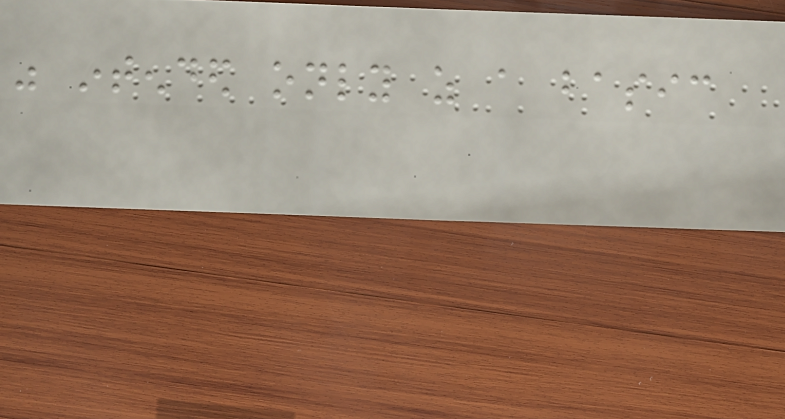was intended only as a basic
